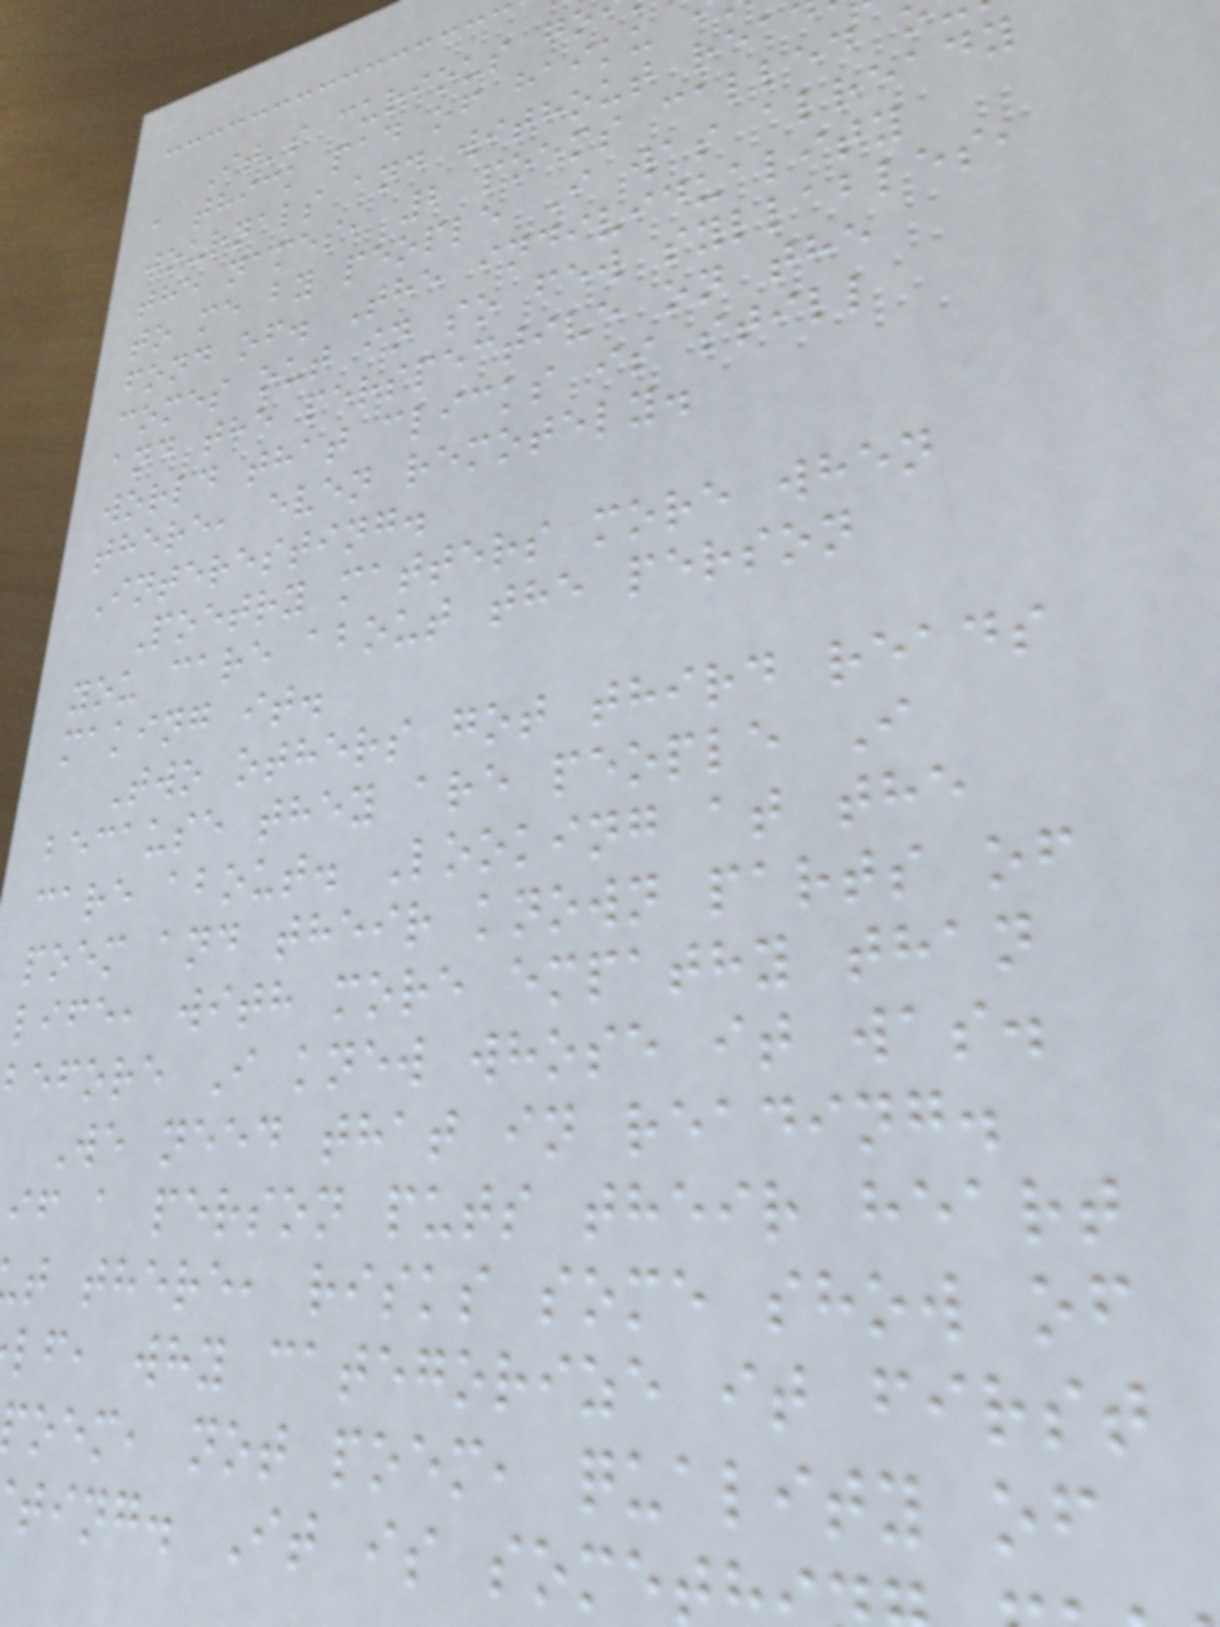It's curious go
a thick pad of haiku
journals and without rea
the names, 2 poems called
to me by people I was already
fond of. The individuality
comes out in so few syllables,
and the perspective on the
world that clicks is still
there, even remotely.
Interesting.
Poetry matters more when
you care about the person
making it.
Two others got third reads
because they are people I
care about. Looking at the
poem and their known parts of
life, with more empathy than
before I knew whose it was.
We need that in reading.
if a person puts their heart
t there, risks some show of
lf, why categorize it first
oem, not poem, quality of
ting. It is somet
